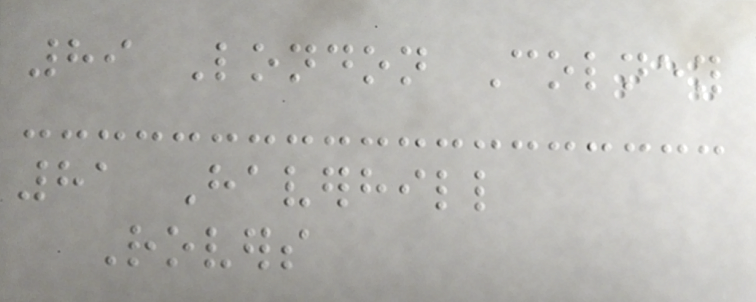89 London Colney
81 Haverhill
Rovers
